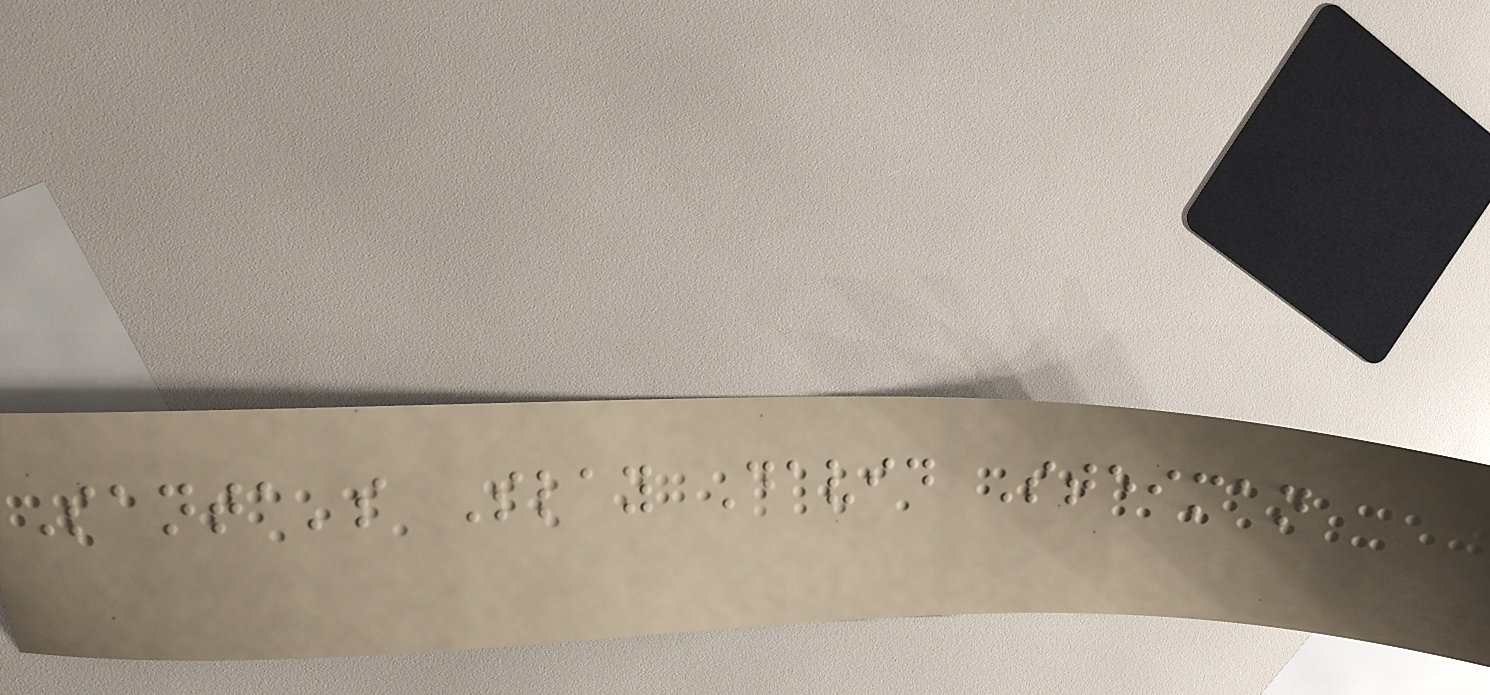Santa's Slay David Steiman
